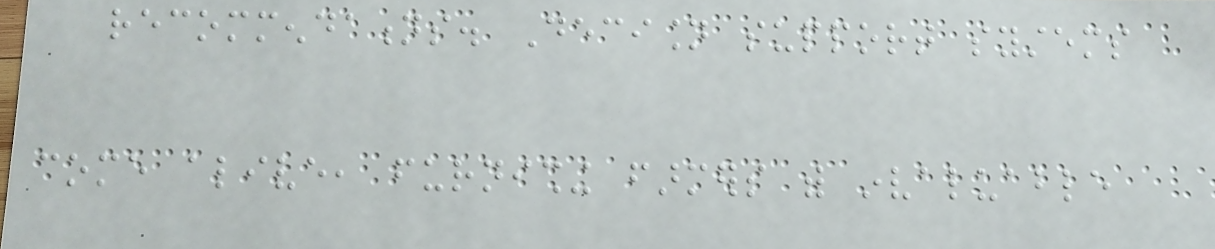recommendations. Decision support systems
come alive, furnishing farmers with invaluable
